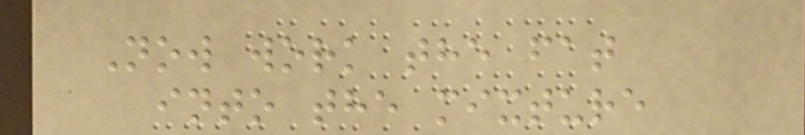Now work the fat
into the mixture
